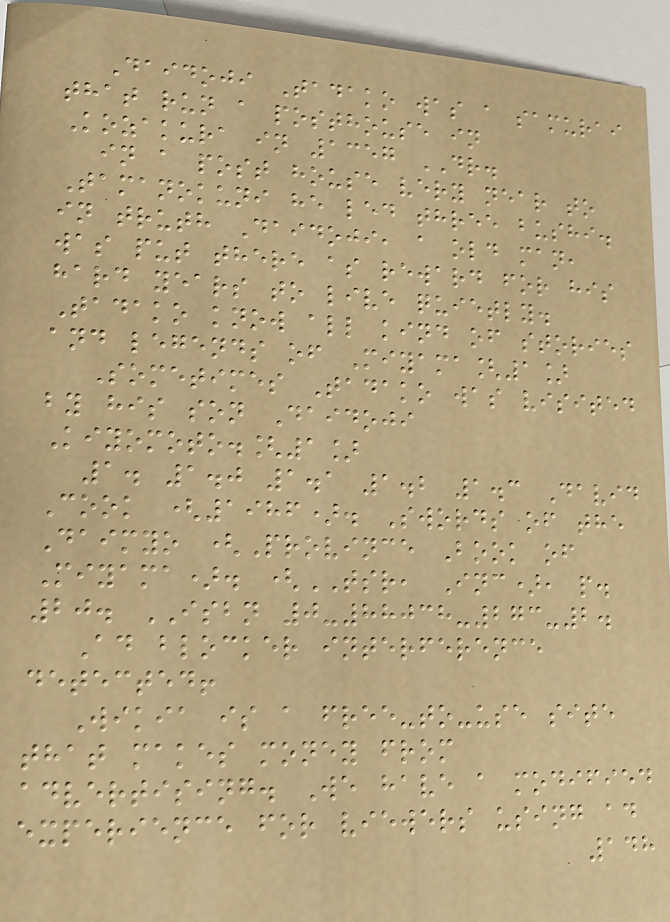Daidoji Tadako was a samurai
that run a posthouse in
Kozakura in 1357 DR.
in a post house very near to
Tamanokuni he led three bushi.
in truth Daidoji, a old man,
was put there as reward for his
hard years to live quietly.
Tadako know all kind of stories
and legends of Miyama[1]
Sometimes Tadako was visited
by his son Daidoji
Kiyomoto.[1]
1. 1.0 1.1 1.2 1.3 David
Cook (1986). Swords of the
Daimyo (Province Book of
Miyama). (TSR, Inc), p.
20. ISBN 0-88038-273-2.
Ad blocker interference
detected!
Wikia is a free-to-use site
that makes money from
advertising. We have a modified
experience for viewers using ad
148
